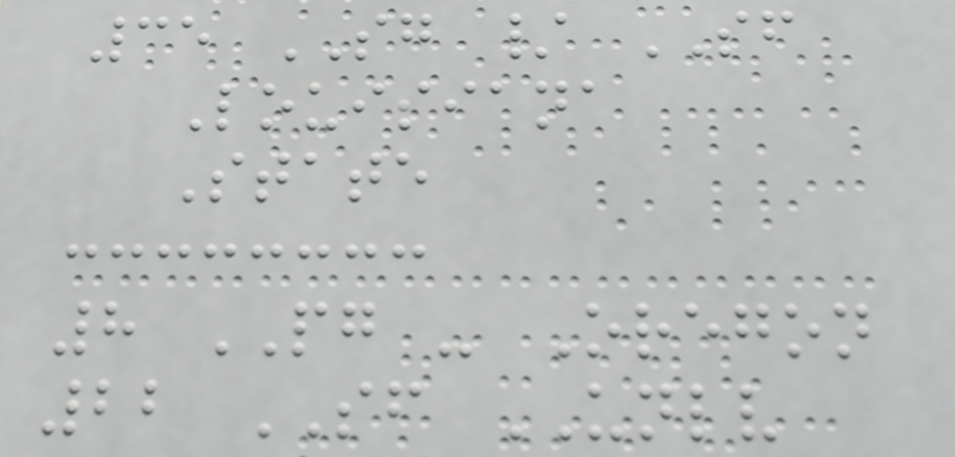35 SG / SF
Louisiana
State
8 PG - Oregon
22 SF UNLV
